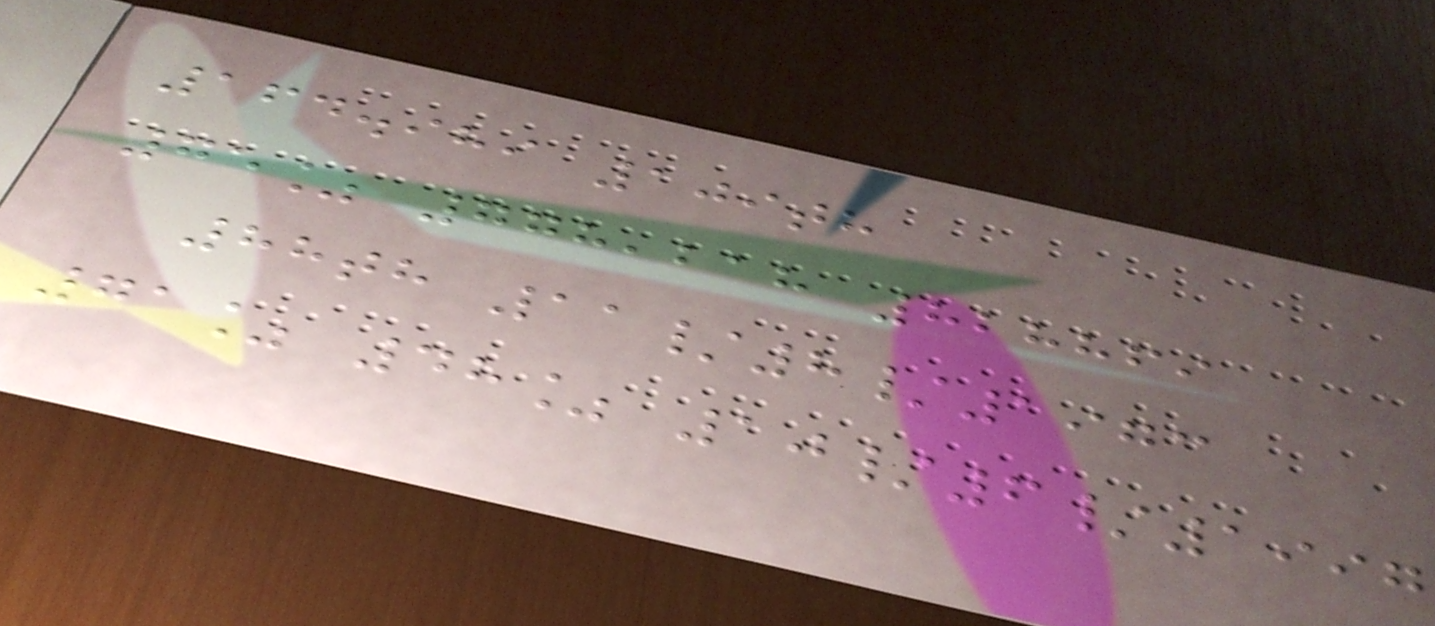164.989 109th
75% 778,218 828869
88th 11/8/1973
71% 48% 10/6/1997
